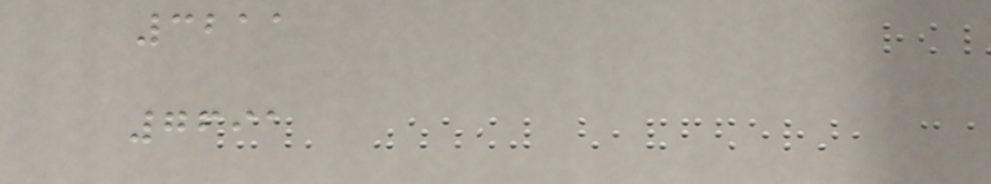3211
7691
